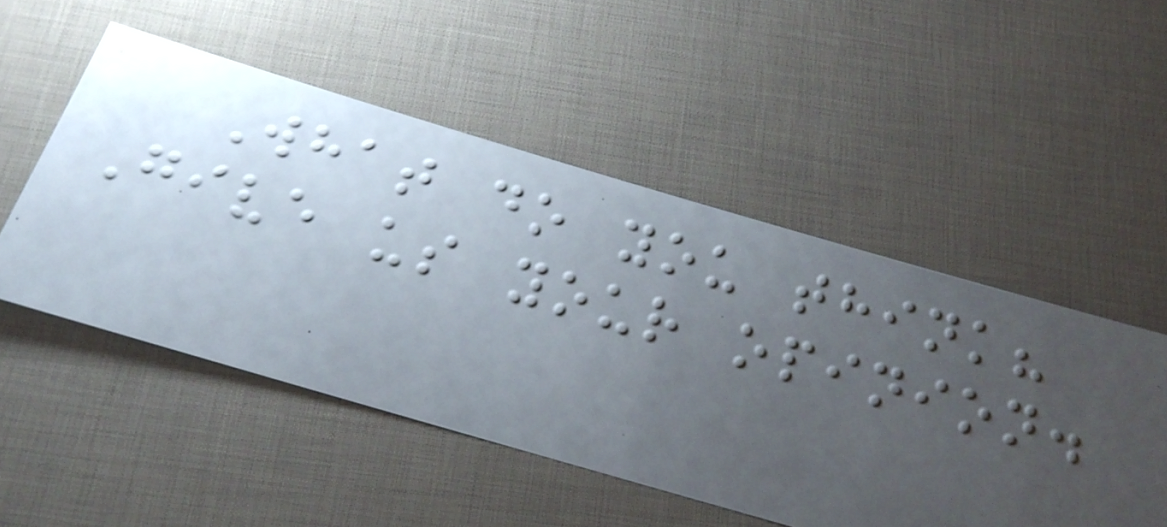What do you think?
Give us your opinion.
